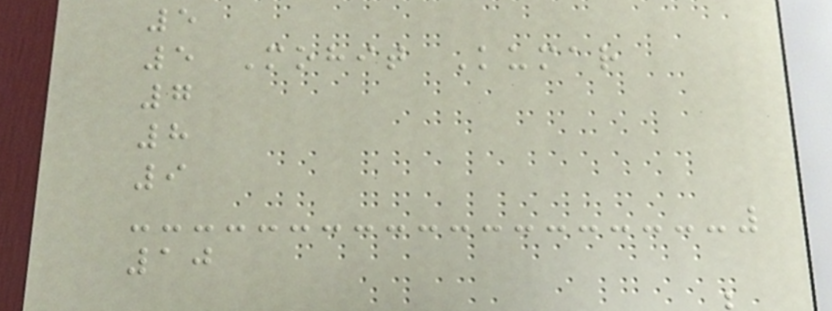5
5 Mohit Kumar
7
8
9
10
